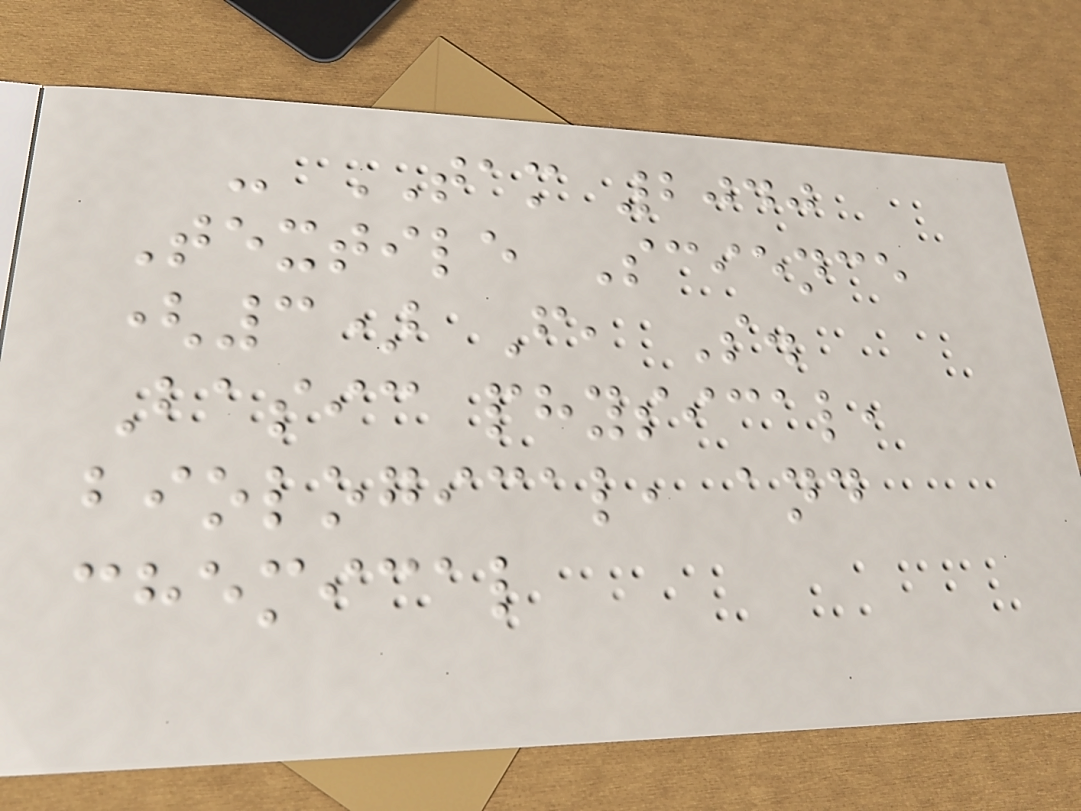- TAM 2040
Textile Science
(3) F, S.
Basic physical,
biological, and
chemical
